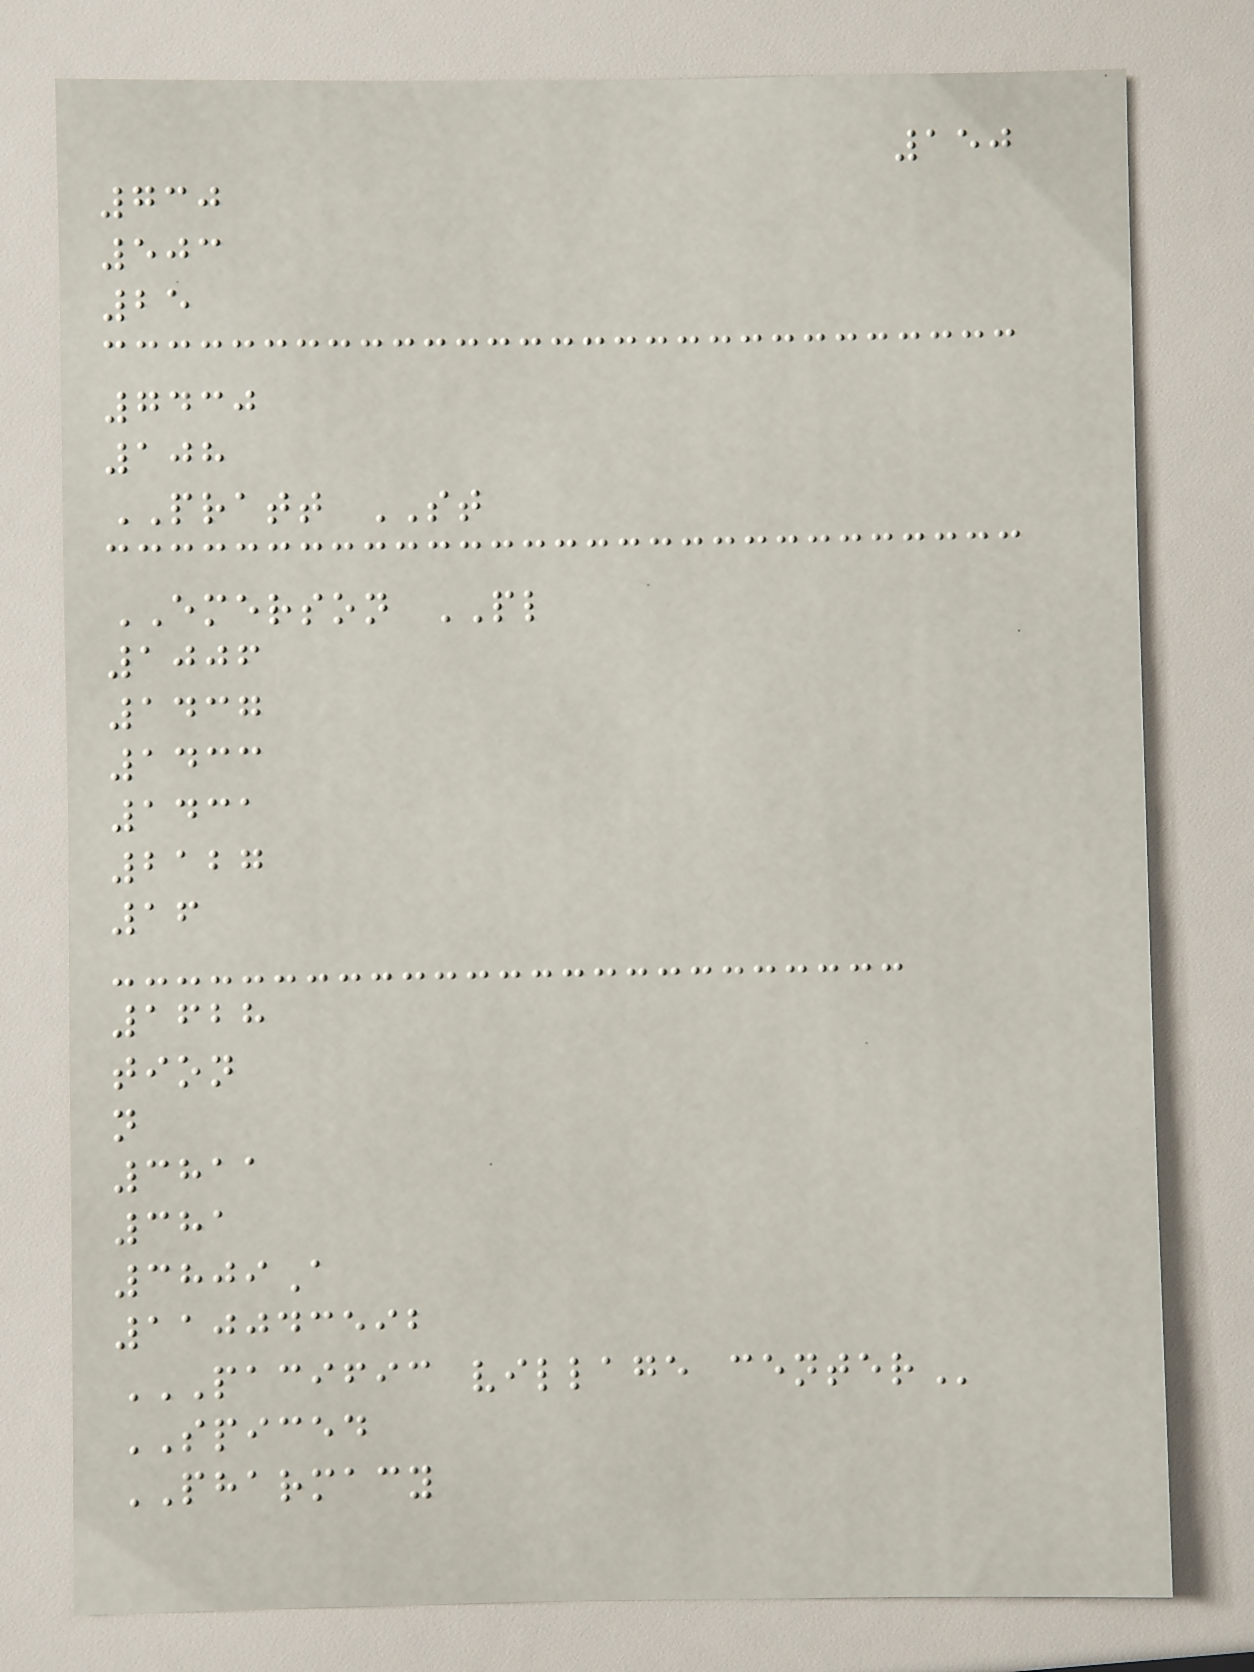150
730
503
25
7430
108
PRATT ST
EMERSON PL
1006
1437
1433
1431
2127
16
1628
tion
n
3811
381
3809A
110043592
PACIFIC VILLAGE CENTER
SPICED
PHARMACY
